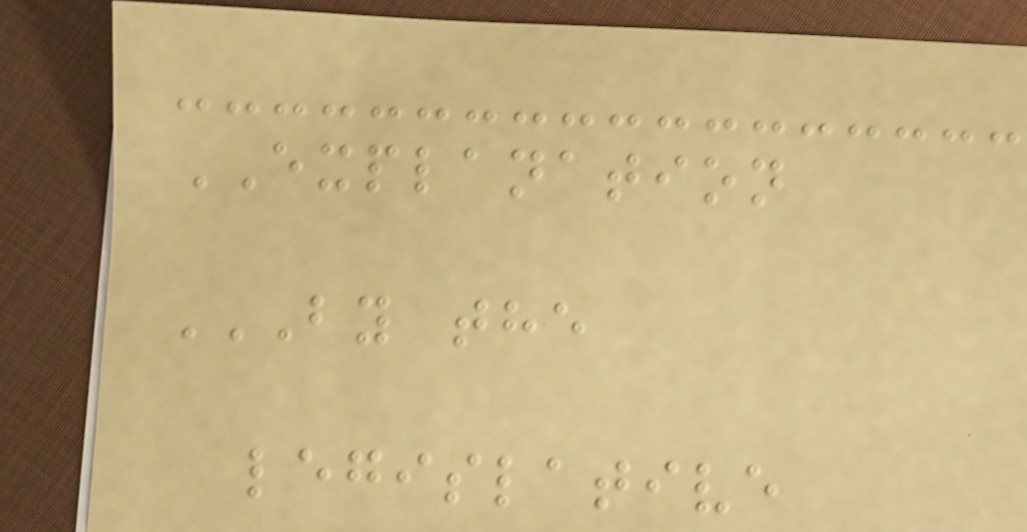EXPLANATION
BY THE
LEGISLATIVE
